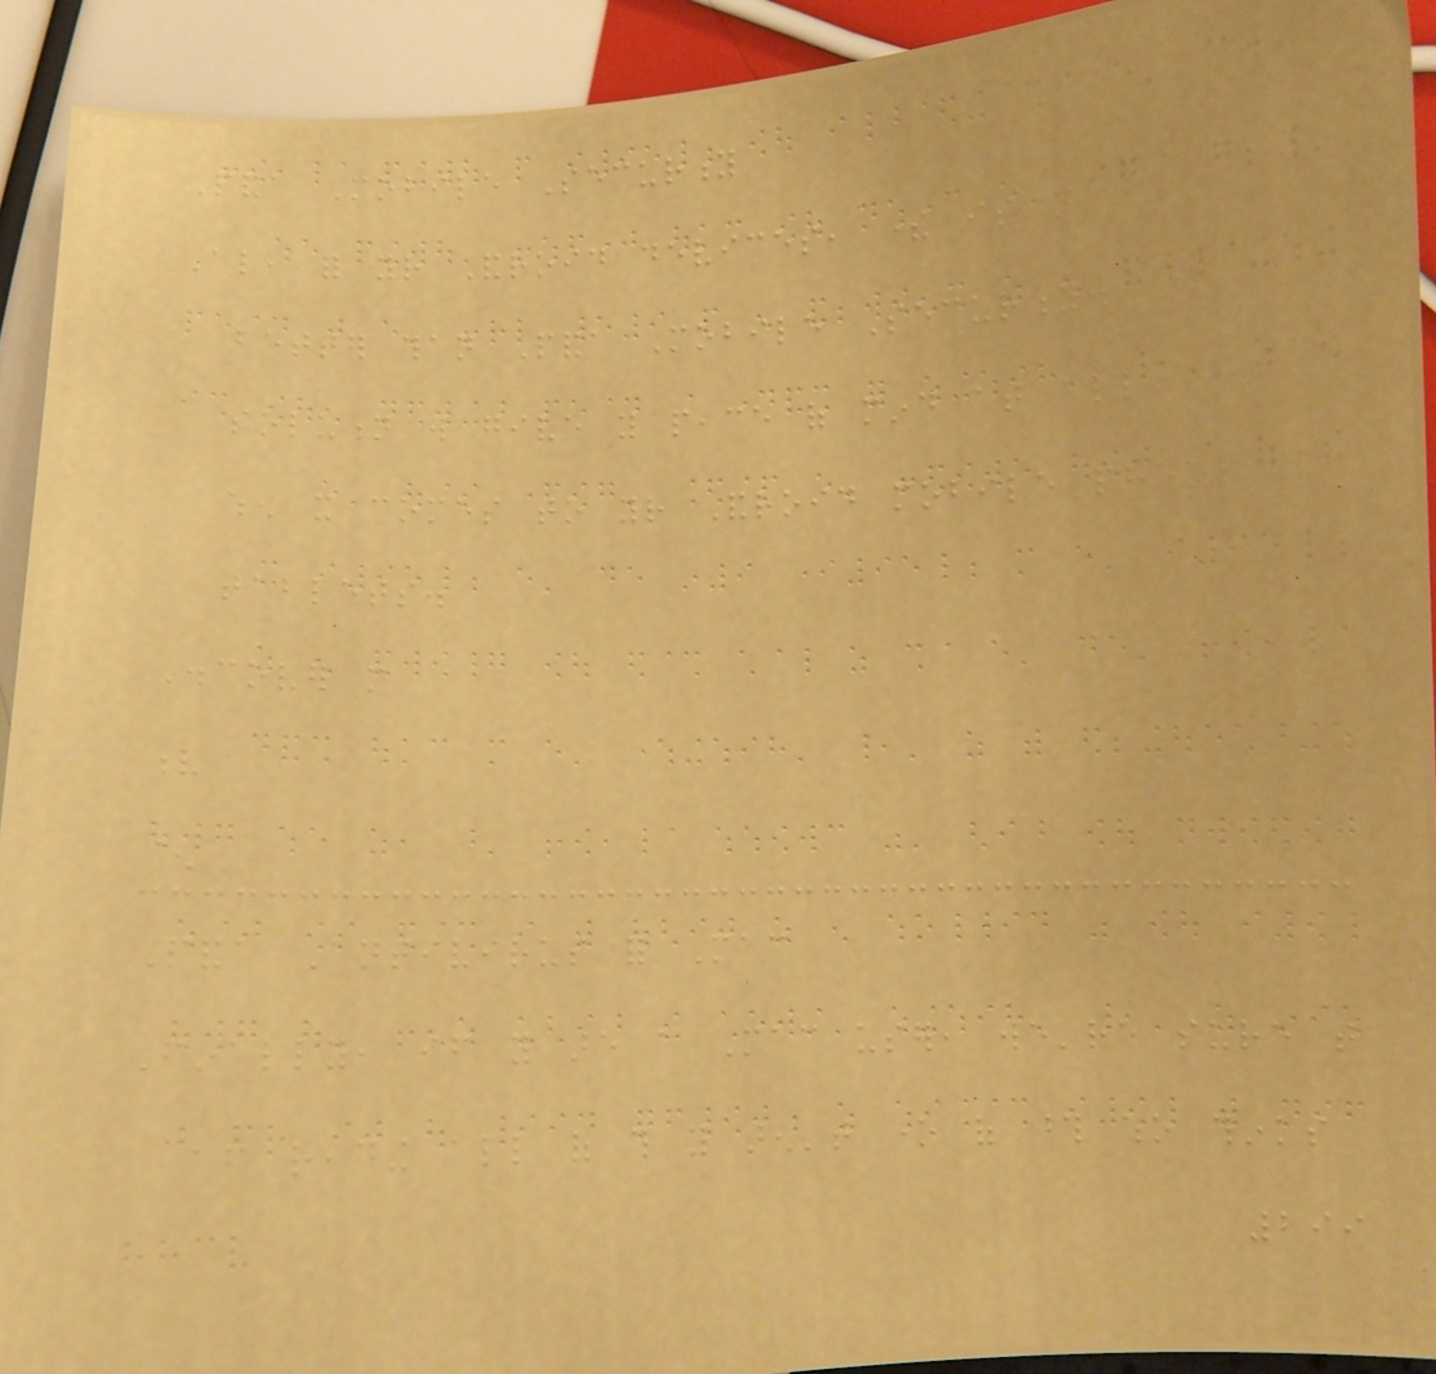Panda Mobile Security
Also, for your Android devices, there is nothing
better than Panda Mobile Security. This
solution will give you peace of mind at all times
when it comes to your Android mobile phones and
tablets.
Discover more
v
^
Panda Antivirus for Mac
Finally, if you are a Mac user, we're sure that
after reading all of this you aren't one of those who thinks
299
